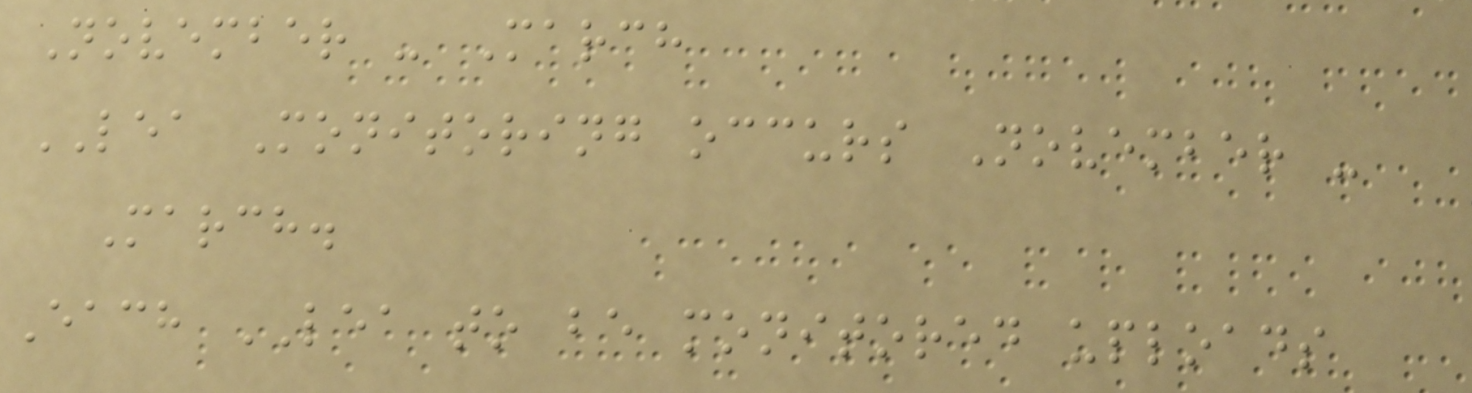November - March
LEA Monitoring occurs November -
March.
Each LEA to be monitored uploads
